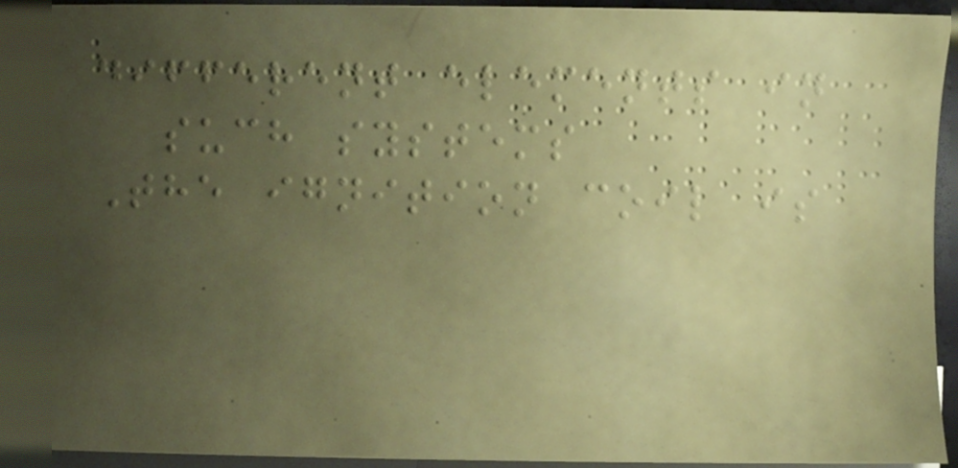different elements in
such systems
The ignition coil is
